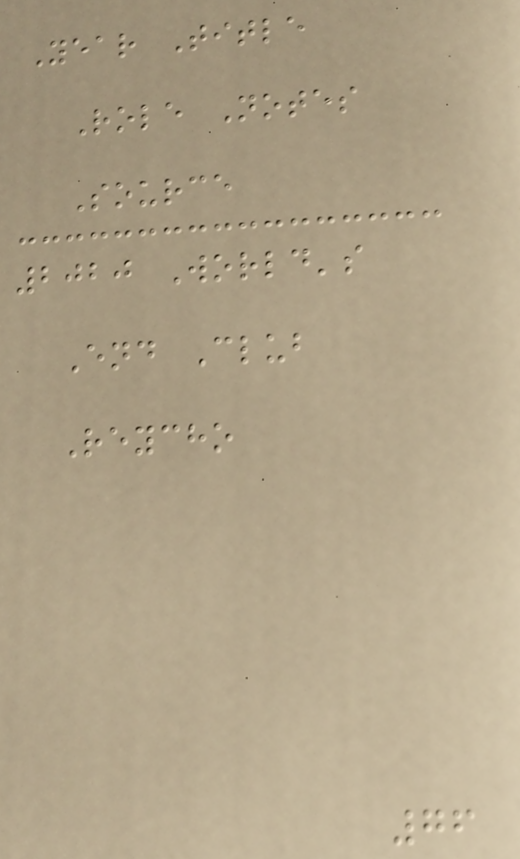Year Title
Role Notes
Source
2020 World's
End Club
Reycho
76
